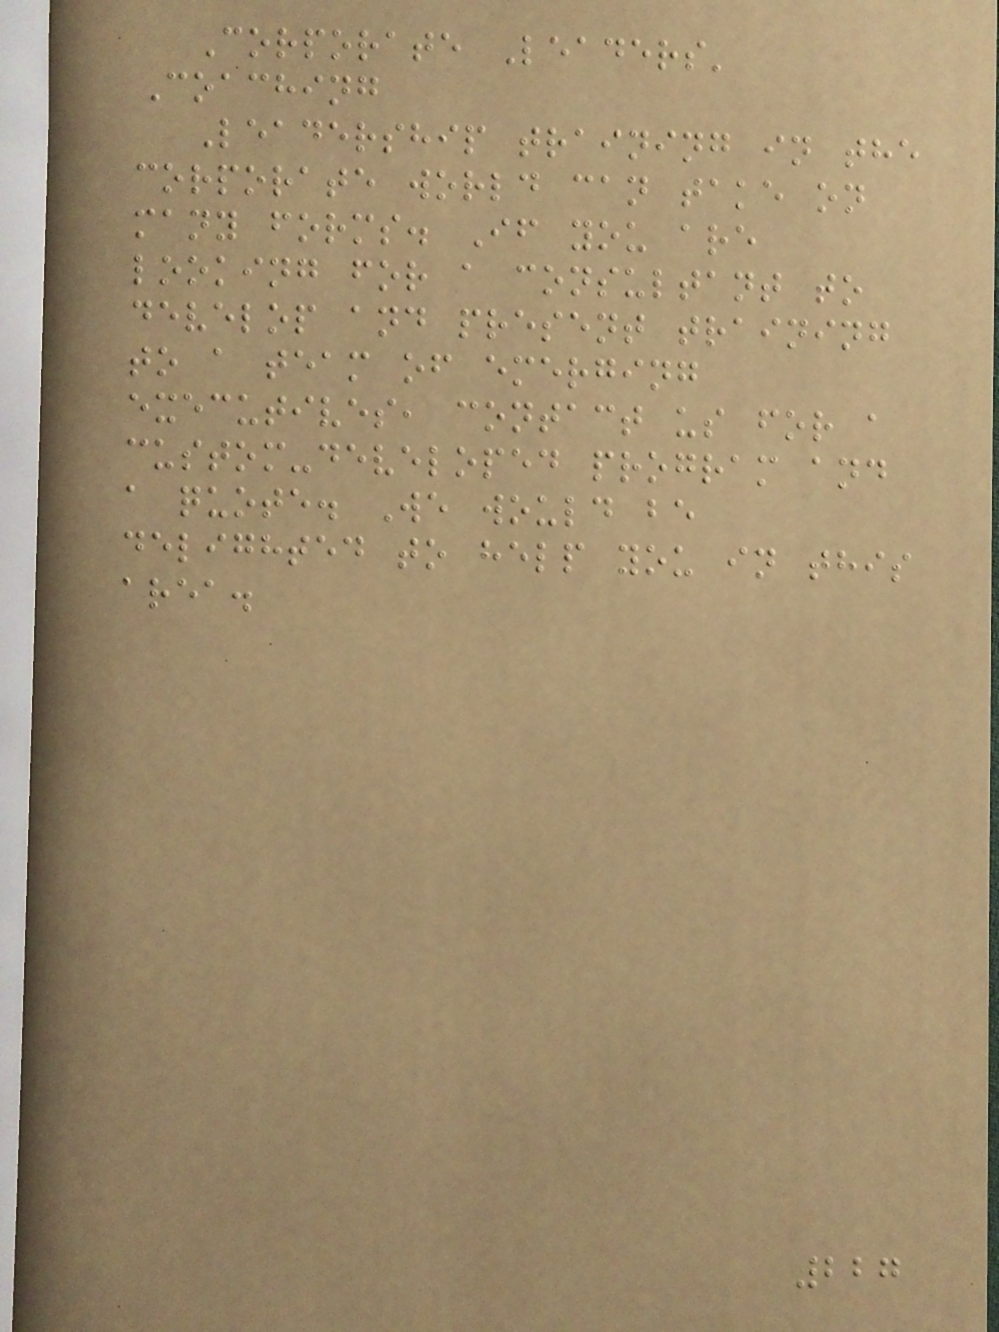Corporate Leaders'
Coaching
Leadership training in the
corporate world can take on
many forms. If you are
looking for a consultant to
develop and present training
to a team of emerging
executives, contact us for a
custom-developed program and
a quote. We would be
delighted to help you in this
area.
227
